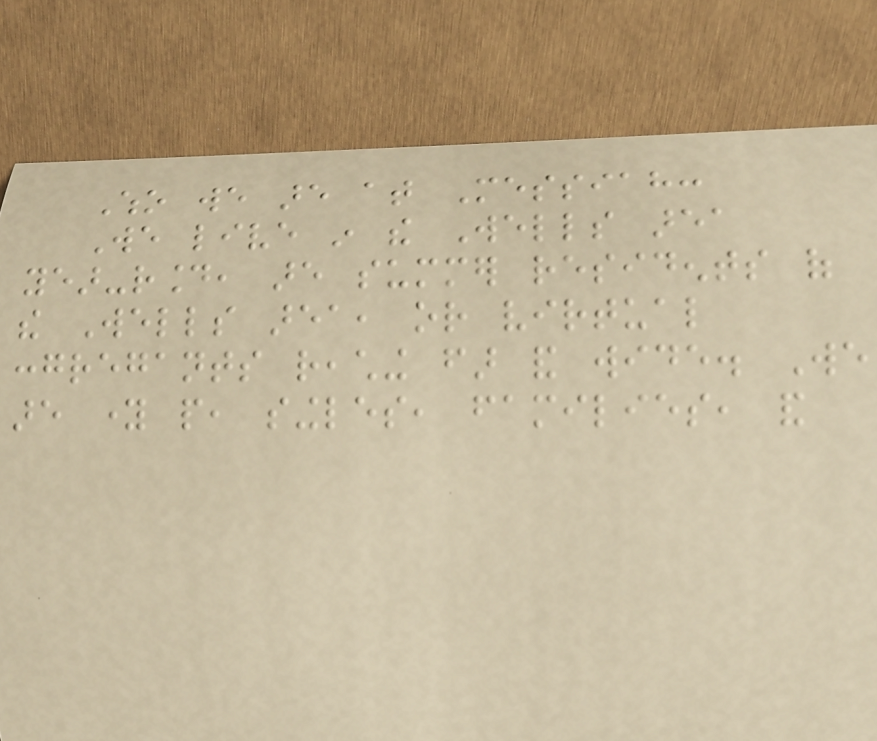Who we are at Messiah:
We live in the Wells area
year-round, are summer residents of
the Wells area, or virtual
congregants reaching far and wide. We
are young people, singles, families, and
